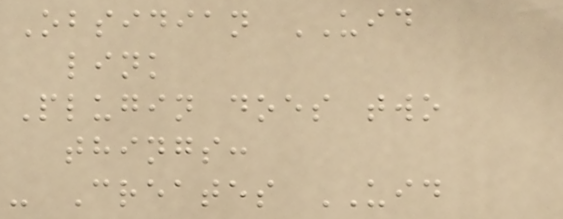Obsidian UID
link
Plugin does two
things:
- Creates UID
